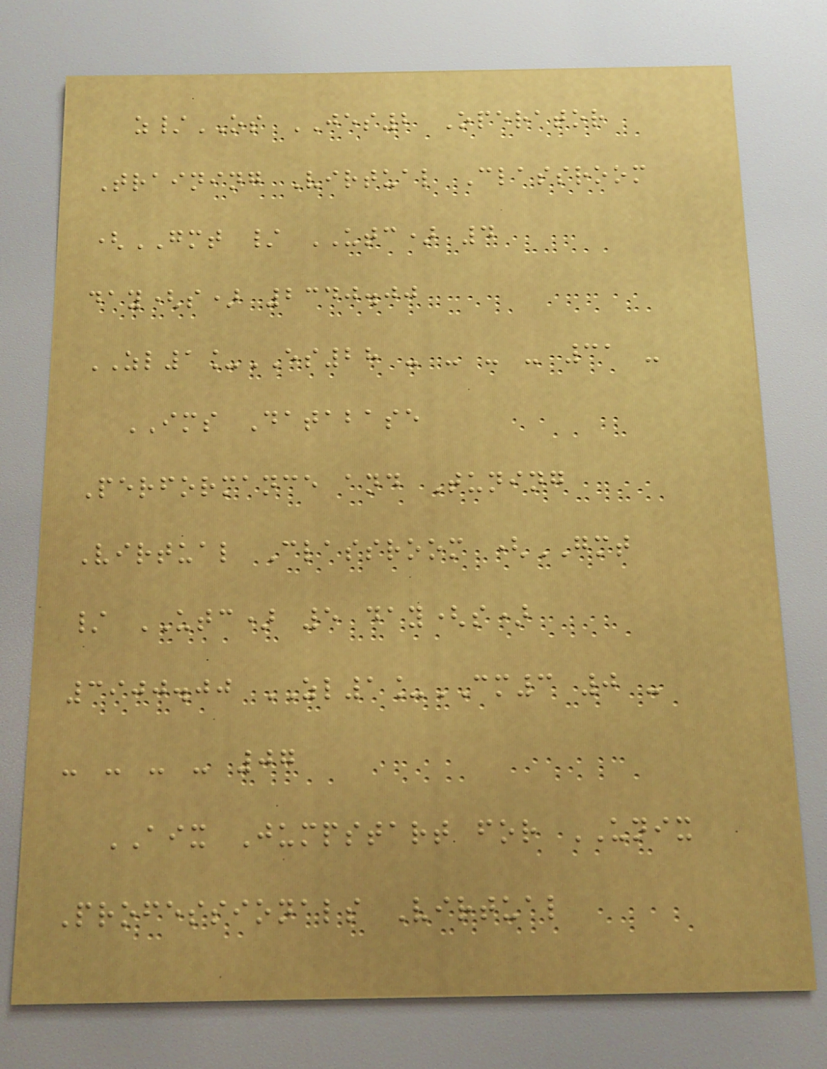z/OS JES2 Operator
Training Virtual Classroom
(GMT / UTC) 4
day(s) 2340.00
ZL1_ES28 - - - - 31 -
IMS Database
Performance and Tuning
Virtual Classroom (GMT
/ UTC) 5 day(s)
3900.00 ZL1_CM3 0 -
- - - - 07
AIX Jumpstart for UNIX
Professionals Virtual
